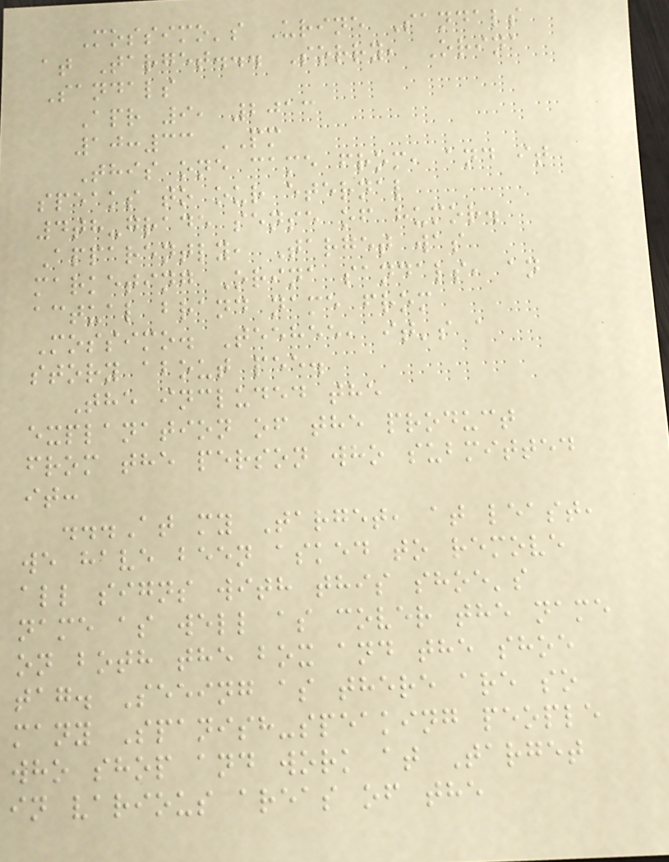Mossimo's Urine Sandals
at Target... Sorry, Orina
Sandals
Apr 9, 2013
10:33 PM
This one came from, and it
speaks to our eternal
4th-grade sense of humor.
Apparently, Target was
marketing Orina sandals, an
actual brand name from
Mossimo. Teehee, it's a
story about pee.
The included the
explanation of the product
from the person who submitted
it:
...At my Target, at least,
we have been asked to remove
all signs with this shoe's
name as well as cover the name
on both the box and the shoe
tag. Seeing as there are so
many Spanish-speaking people
who shop and work at Target
in various areas of the
